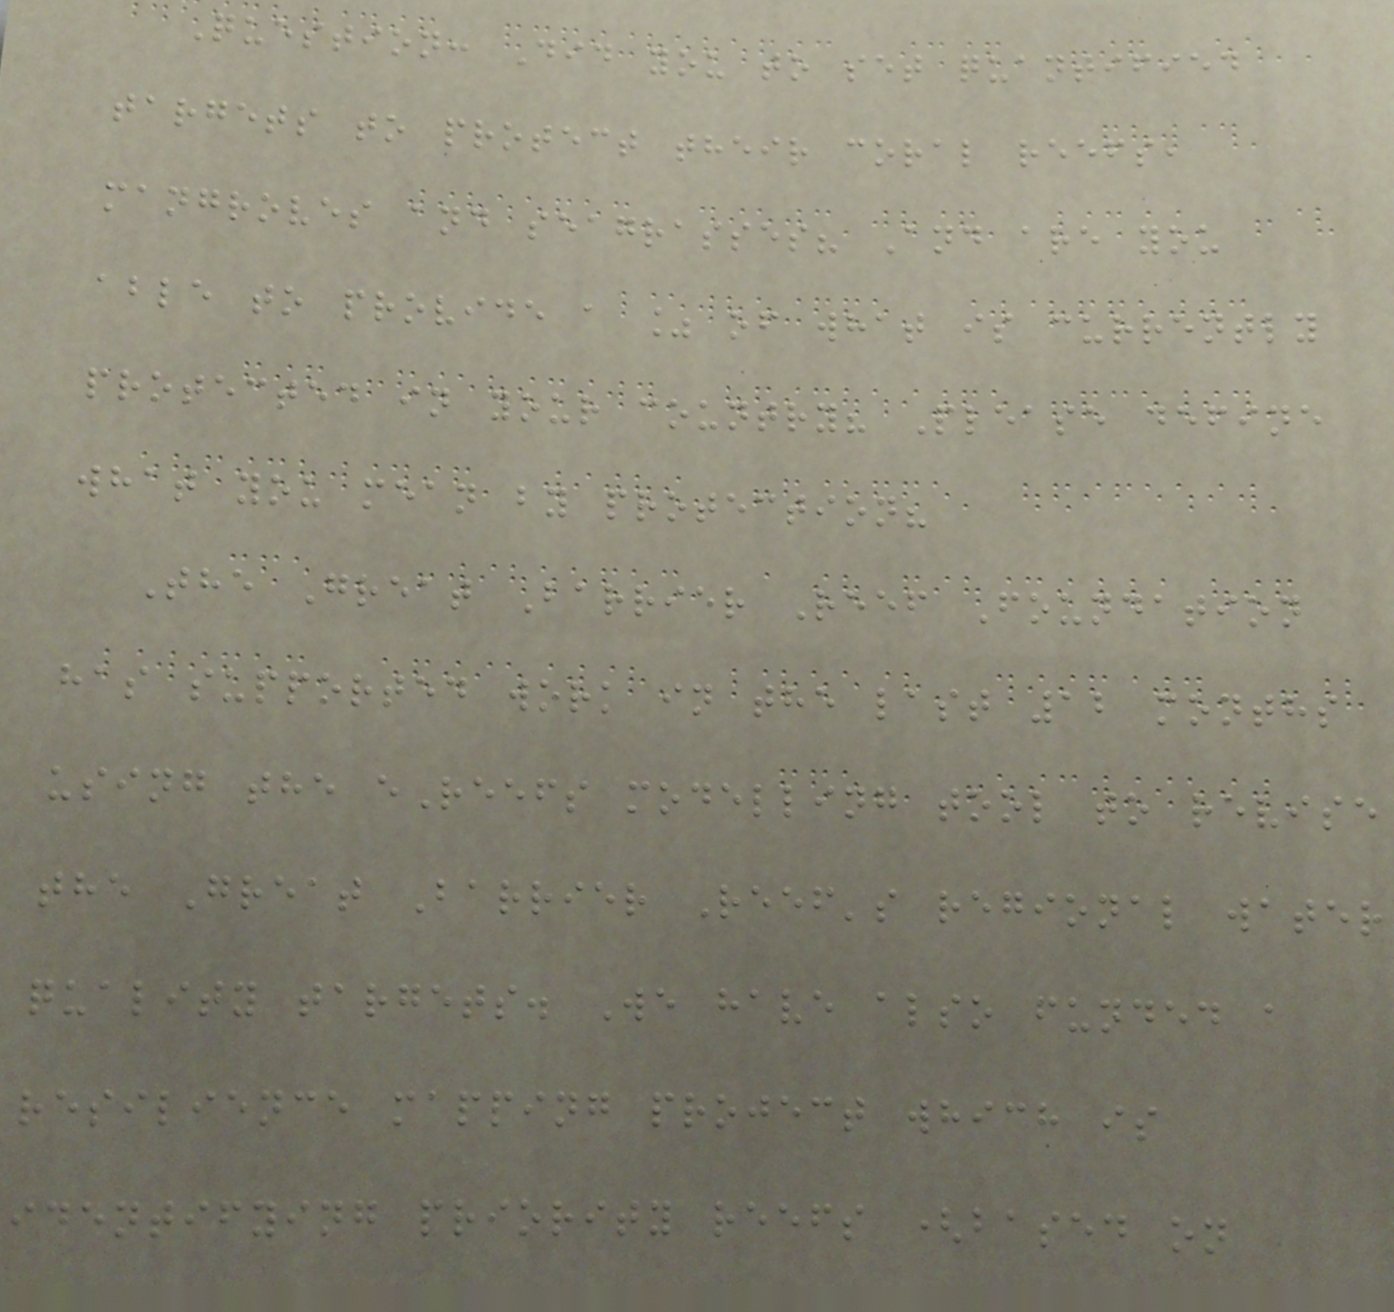Question: Did you to set quantified
targets to protect their coral reefs,
mangroves and seagrasses? And are you
able to provide a % of what is currently
protected in your country? Please define
what you mean by protection?
The Great Barrier Reef Foundation
has supported work in the last 12 months
using the eReefs modelling tool to revise
the Great Barrier Reef's regional water
quality targets. We have also funded a
resilience mapping project which is
identifying priority reefs (based on
